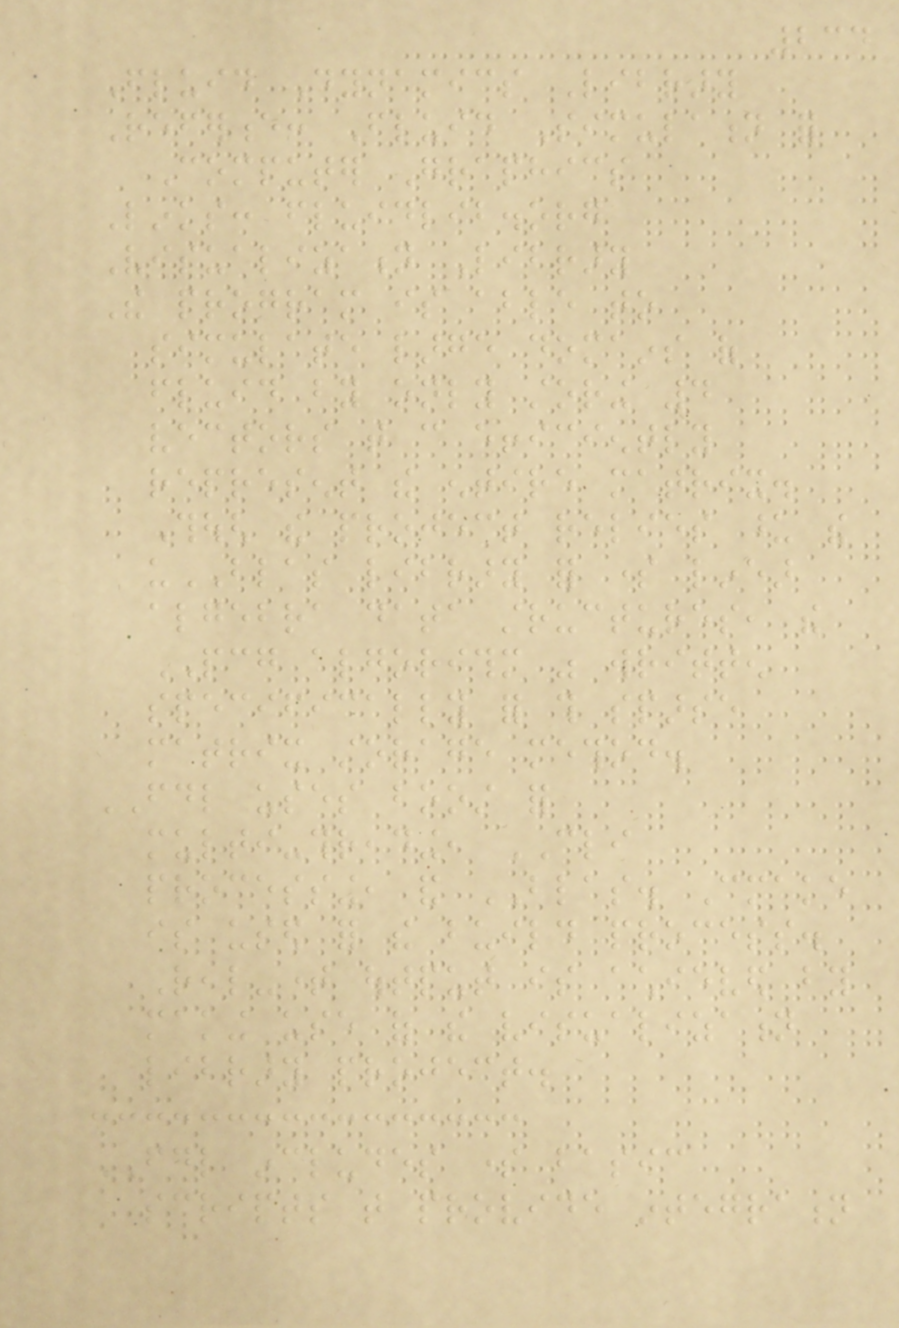234
Fluid Dynamics Library
Reference: Fluid Simulation for
Computer Graphics
Links: fluidlib.org
Visualization Library
The program is able to
simulate large domains of
fluid by only storing 4
vectors that can efficiently
represent the entire matrix.
Though the project relies upon the
uBLAS library for some linear
algebra data structures, the
PCG algorithm was written
specifically for this sparse
matrix storage method.
FDL uses boost for
multi-threading, CLI
processing, and BLAS. Cmake
is used for the build process.
Real-time output is achieved by
making use of the visualization
library project.
FDL includes some basic
scripts that provide integration
